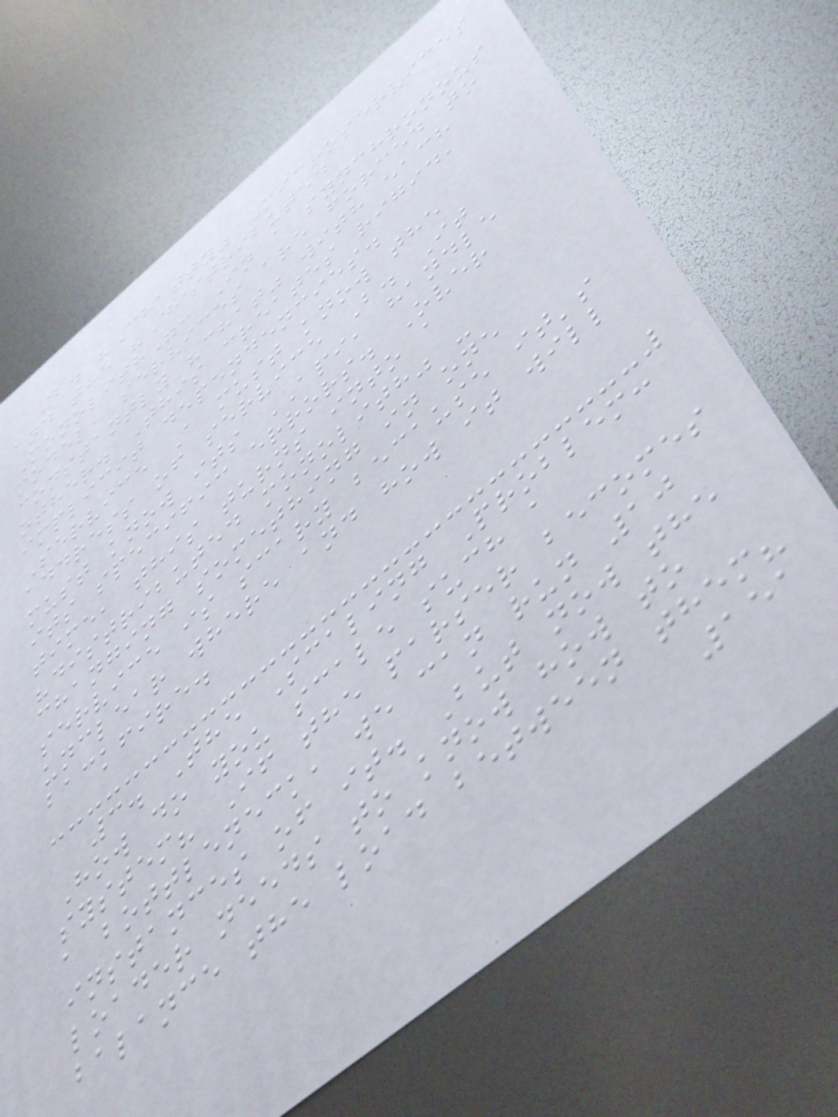2. "Chatty" Microservices
and the "Distributed
Monolith": In a synchronous
model, services are forced to
constantly "chat" with each
other. This creates rigid,
implicit dependencies.
Service A must know the
address of service B. It
must know its API, handle
its specific errors. Over
time, this turns into a
"distributed monolith" -
changing something in one
service is scary because it's
unclear where and how it will
backfire.
3. The Scaling Problem:
How do you scale such a
system? If the parser becomes
a bottleneck, we can run 10
instances of it. But now the
loader needs to know how to
balance the load between them?
151
